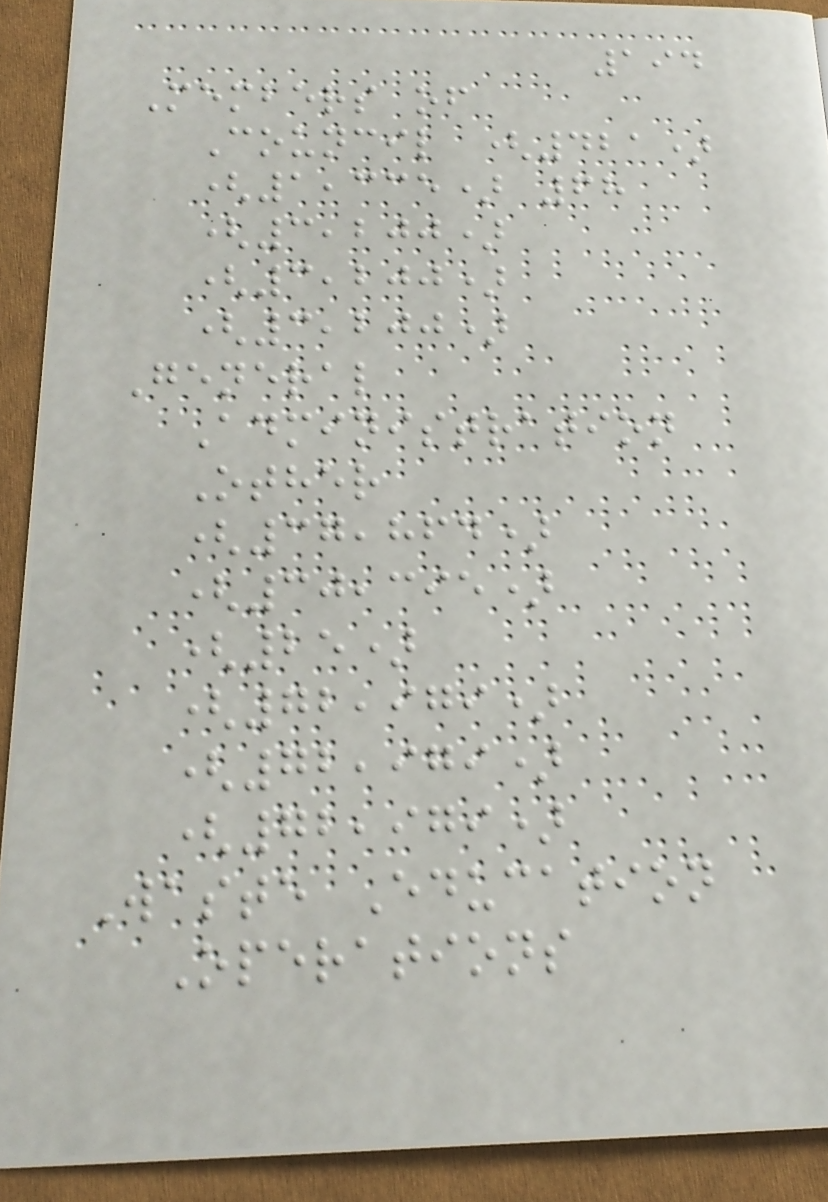194
Members of
Council (421)
(1,335) 68
(3,200)
(3,200)
(3,200)
General
Administration
Other
(37,864)
(30,395)
(25)
(72,979)
(72,979)
(72,979)
Waste Education
Operations
